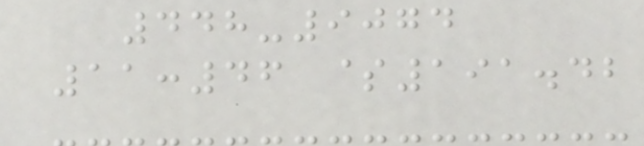448-9074
11:46 $191.42
